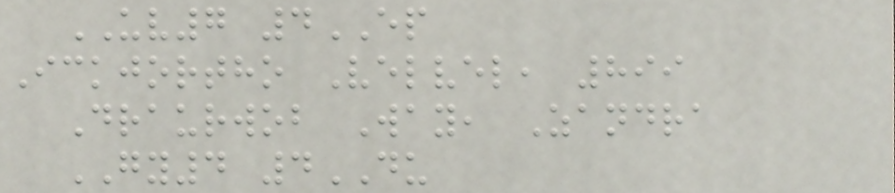UV7 4EP
Ickjortho Velvel, 899
Draurwob Way, Zandra
GY4 4DU
